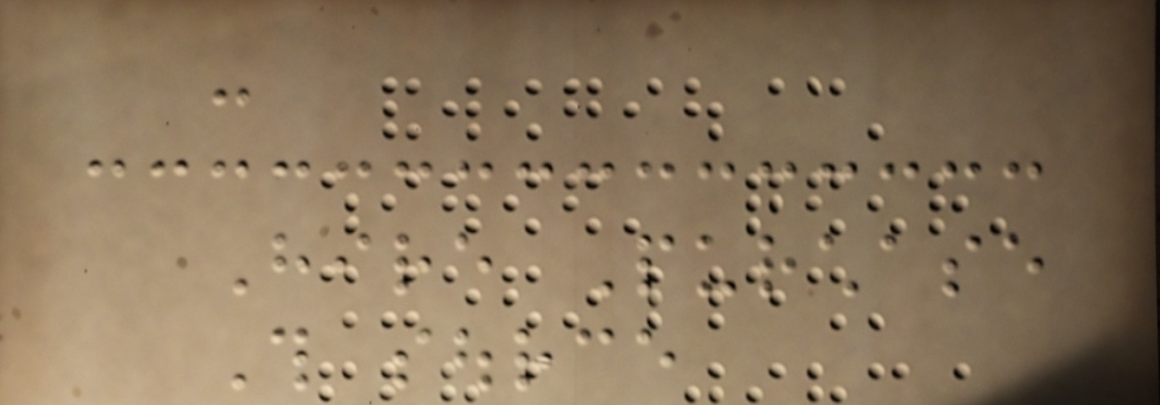-
Hire Purchase
This source
